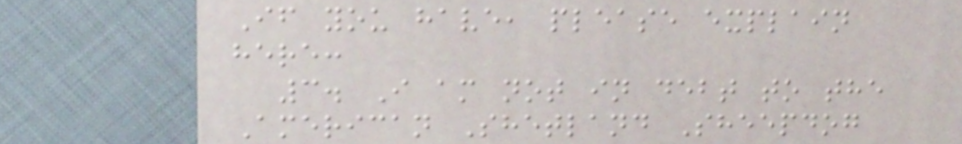If you have, please explain
here:
3. I am not in debt to the
American Shetland Sheepdog
